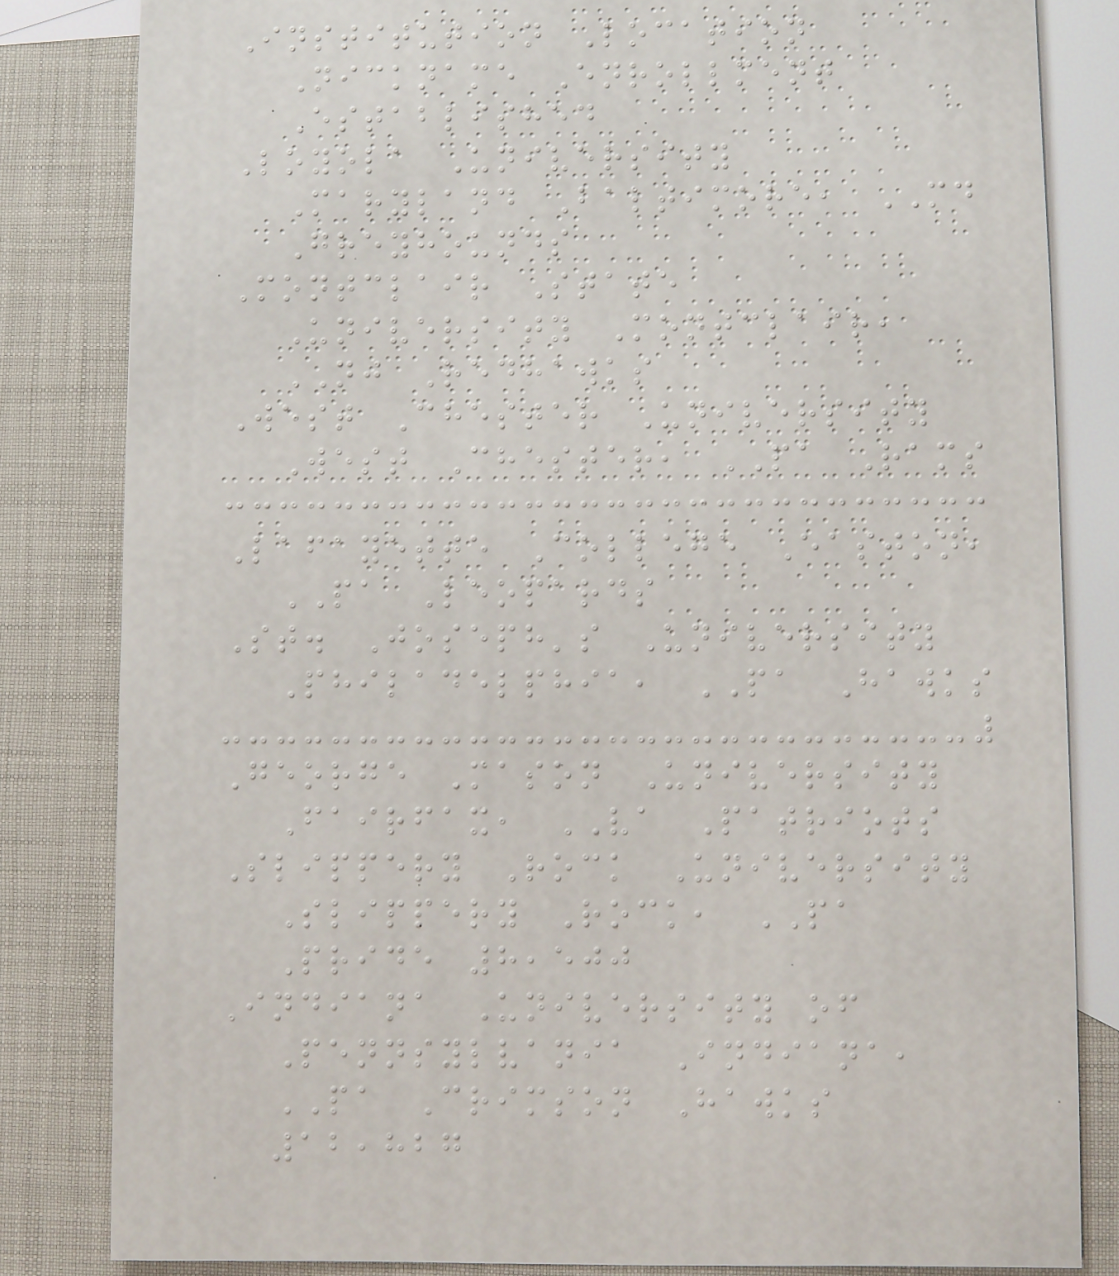Institution Location
Nickname Enrollment
Established
Loyola University
Maryland Baltimore, MD
Greyhounds
Montclair State
University Montclair,
NJ Redhawks
West Chester University
West Chester, PA Rams
Lafayette College Easton,
PA Leopards
St. Joseph's University
Philadelphia, PA Hawks
George Mason University
Fairfax, VA Patriots
Slippery Rock University
Slippery Rock, PA
Pride 8,500
Indiana University of
Pennsylvania Indiana,
PA Crimson Hawks
12,827
